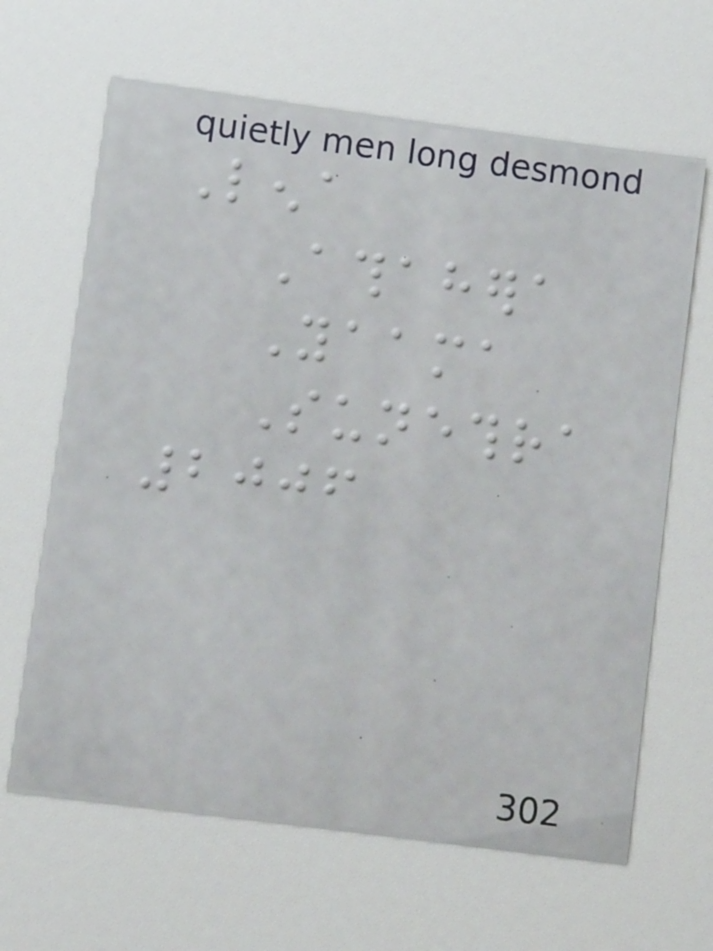Lena
Athahera
Yaama
Sunethra
2006
